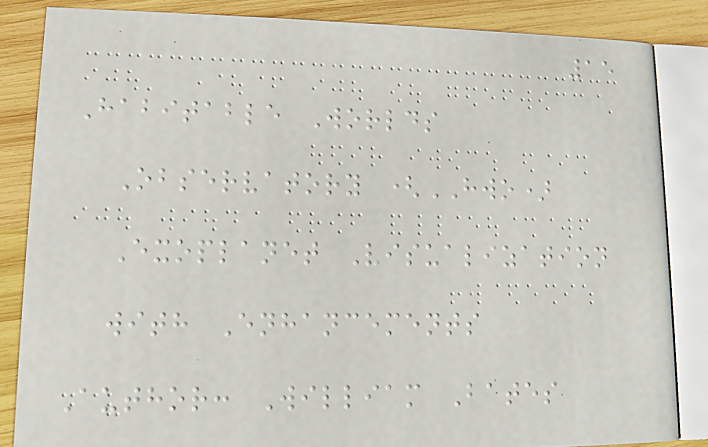15
Habitable Worlds
Observatory (HWO)
Exoplanet Visualization
with Enhancements
Author: William Bates
